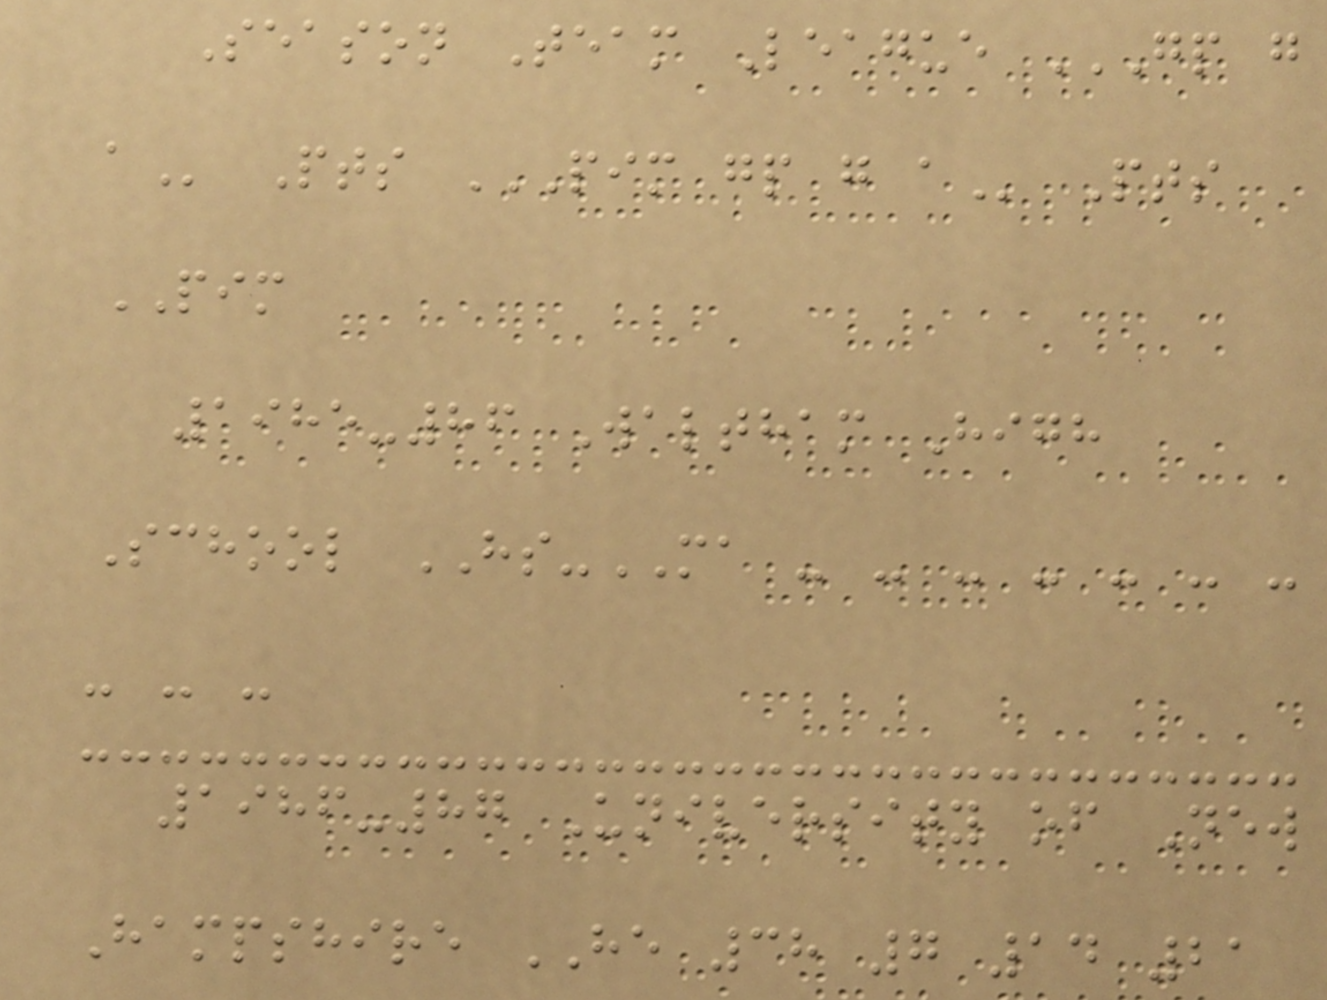Season Team League GP G
A Pts PIM GP G A Pts
PIM
1985-86 Waltham High
School HS-MA - - - - - - -
- - -
1986-87 University of New
Hampshire HE 38 7 14 21
